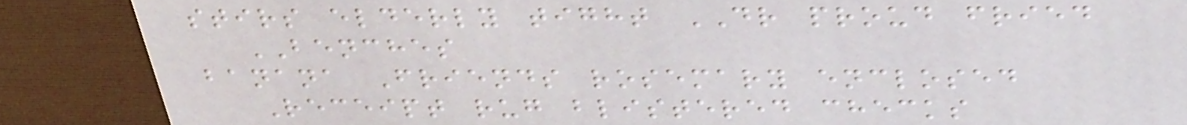stirs elderly tight DR proud fried
BENCHES
banana Friends rosemary enclosed
Receipt rug blistered checks
